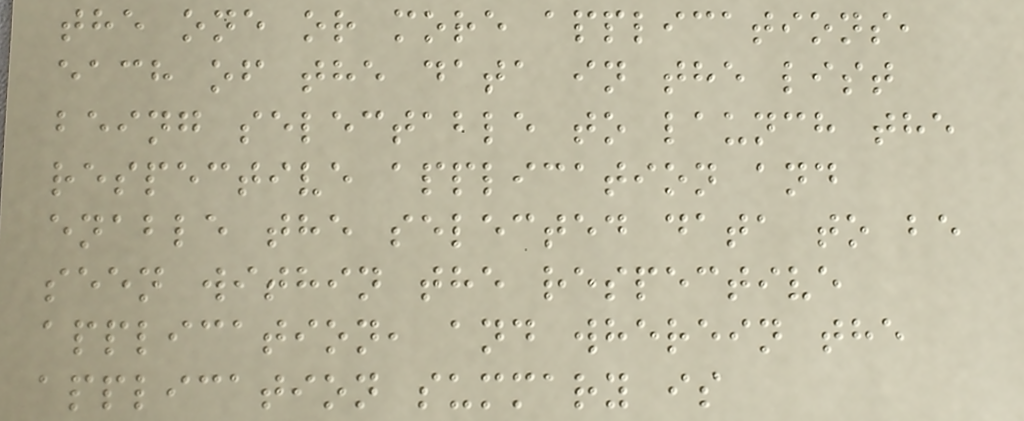the one or more applications,
each of the data in the list
being selectable to launch the
respective application and
enable the selected data to be
seen within the respective
application, and wherein the
application summary is
